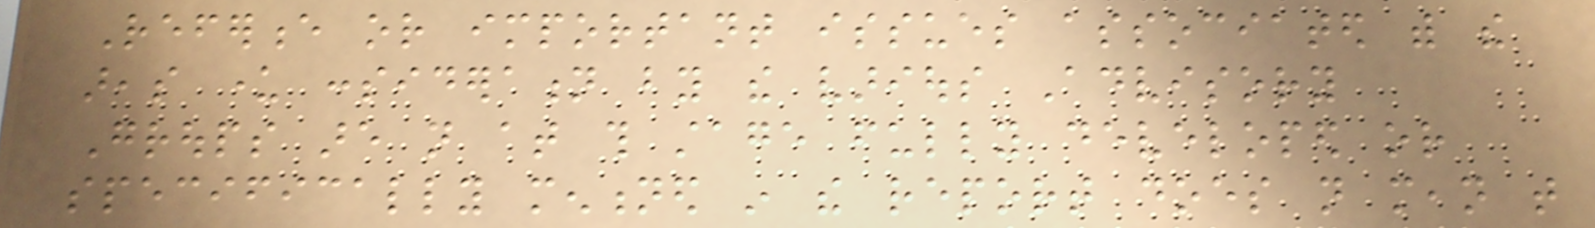Reference or important issues associated with the
areas under consideration by the various Advisory
Groups are not at this stage fully developed or
specifically mentioned in the report does not mean that
